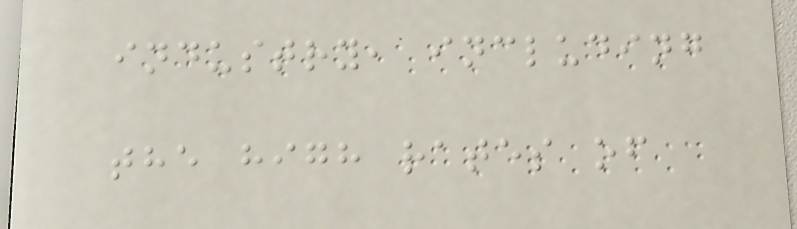industry, including
the high rates of
